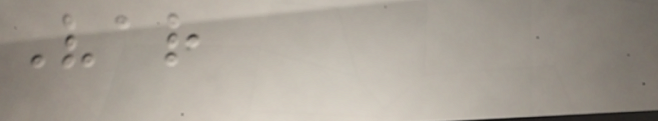Var
